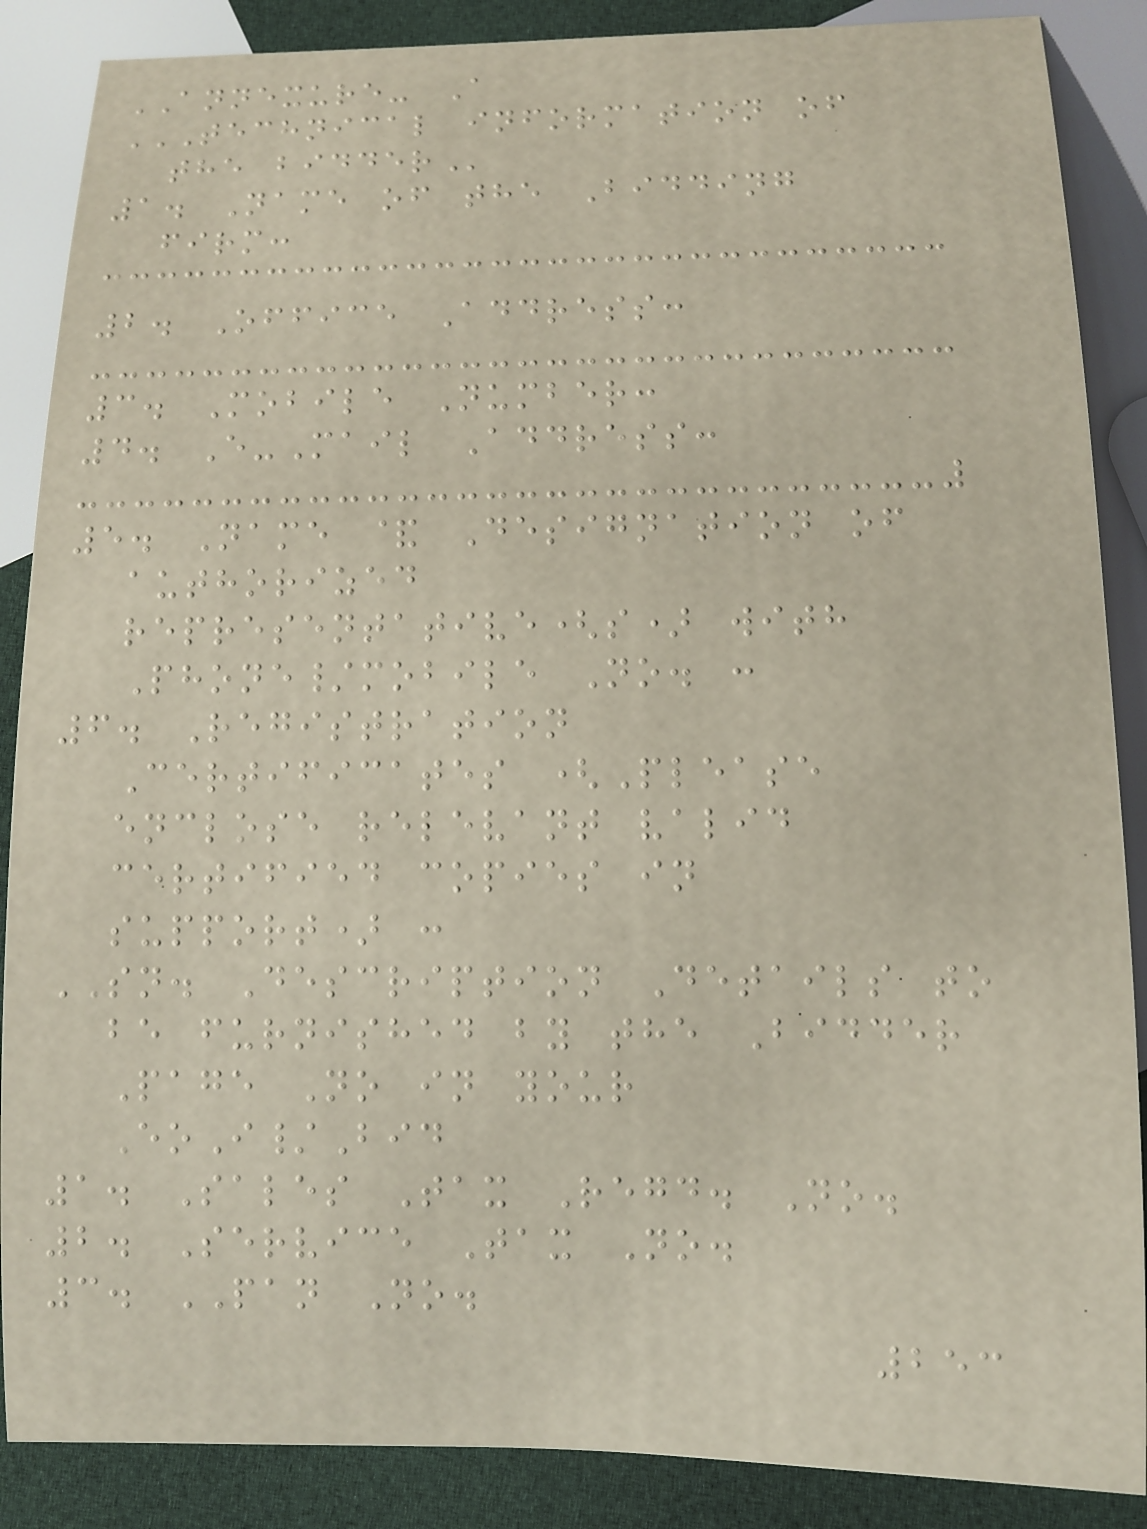ANNEXURE- A
TECHNICAL INFORMATION OF
THE BIDDER
1. Name of the Bidding
firm:
2. Office Address:
3. Mobile Number:
4. E-Mail Address:
5. Name & Designation of
authorized
representative(s) with
Phone/mobile No. :
6. Registration
Certificates (Please
enclose relevant valid
certified copies in
support) :
SN. Description Details to
be furnished by the Bidder
Page No in your
EoI/Bid
1. Sales Tax Regd. No.
2. Service Tax No.
3. PAN No.
253
